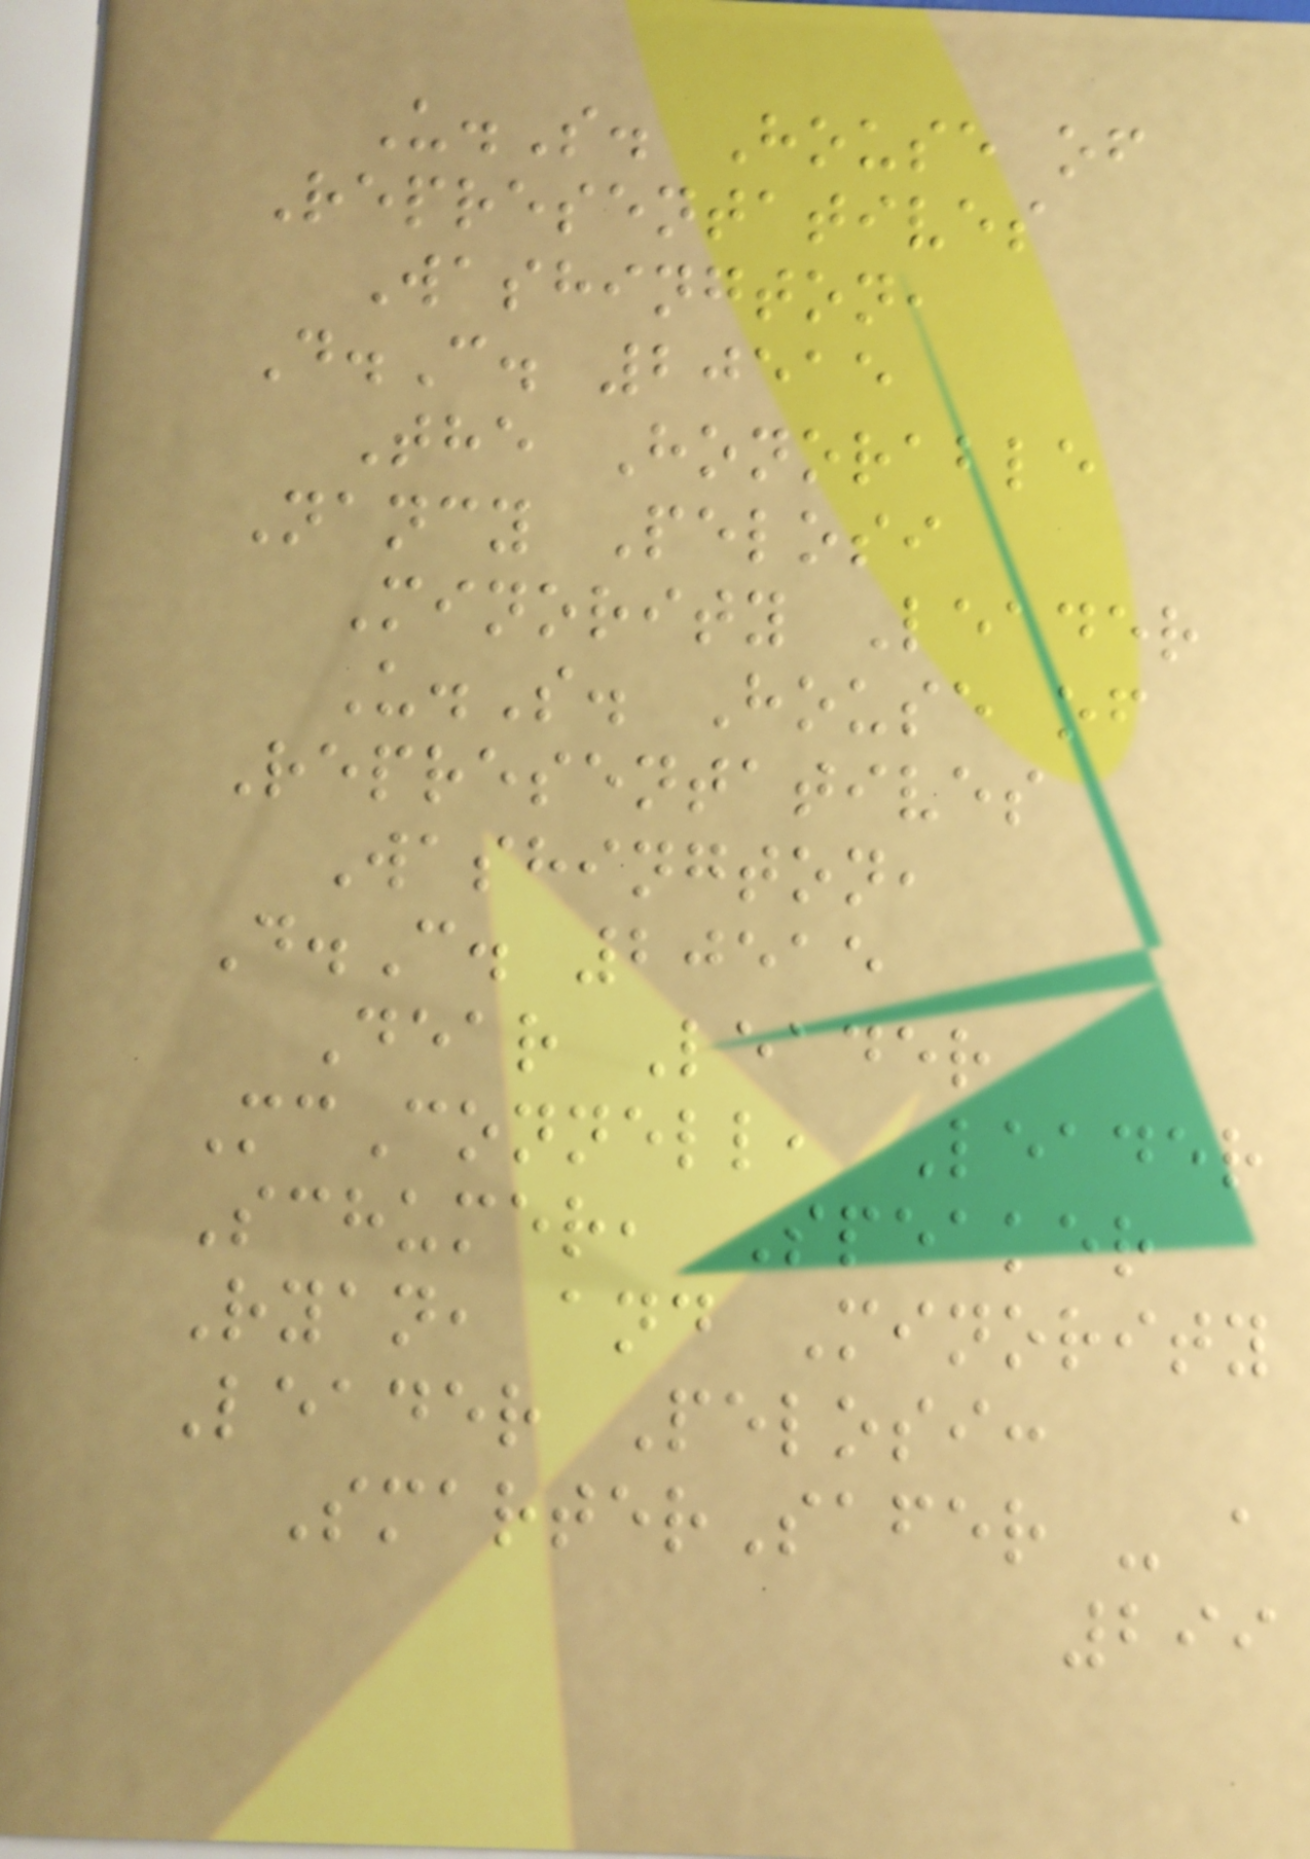U.S. House of
Representatives
Washington,
D.C. 20515
The Honorable
Nancy Pelosi
Minority Leader
U.S. House of
Representatives
Washington,
D.C. 20515
Dear Leader
McConnell, Leader
Schumer, Speaker
Ryan, and Minority
Leader Pelosi:
SmarterSafer - a
299
